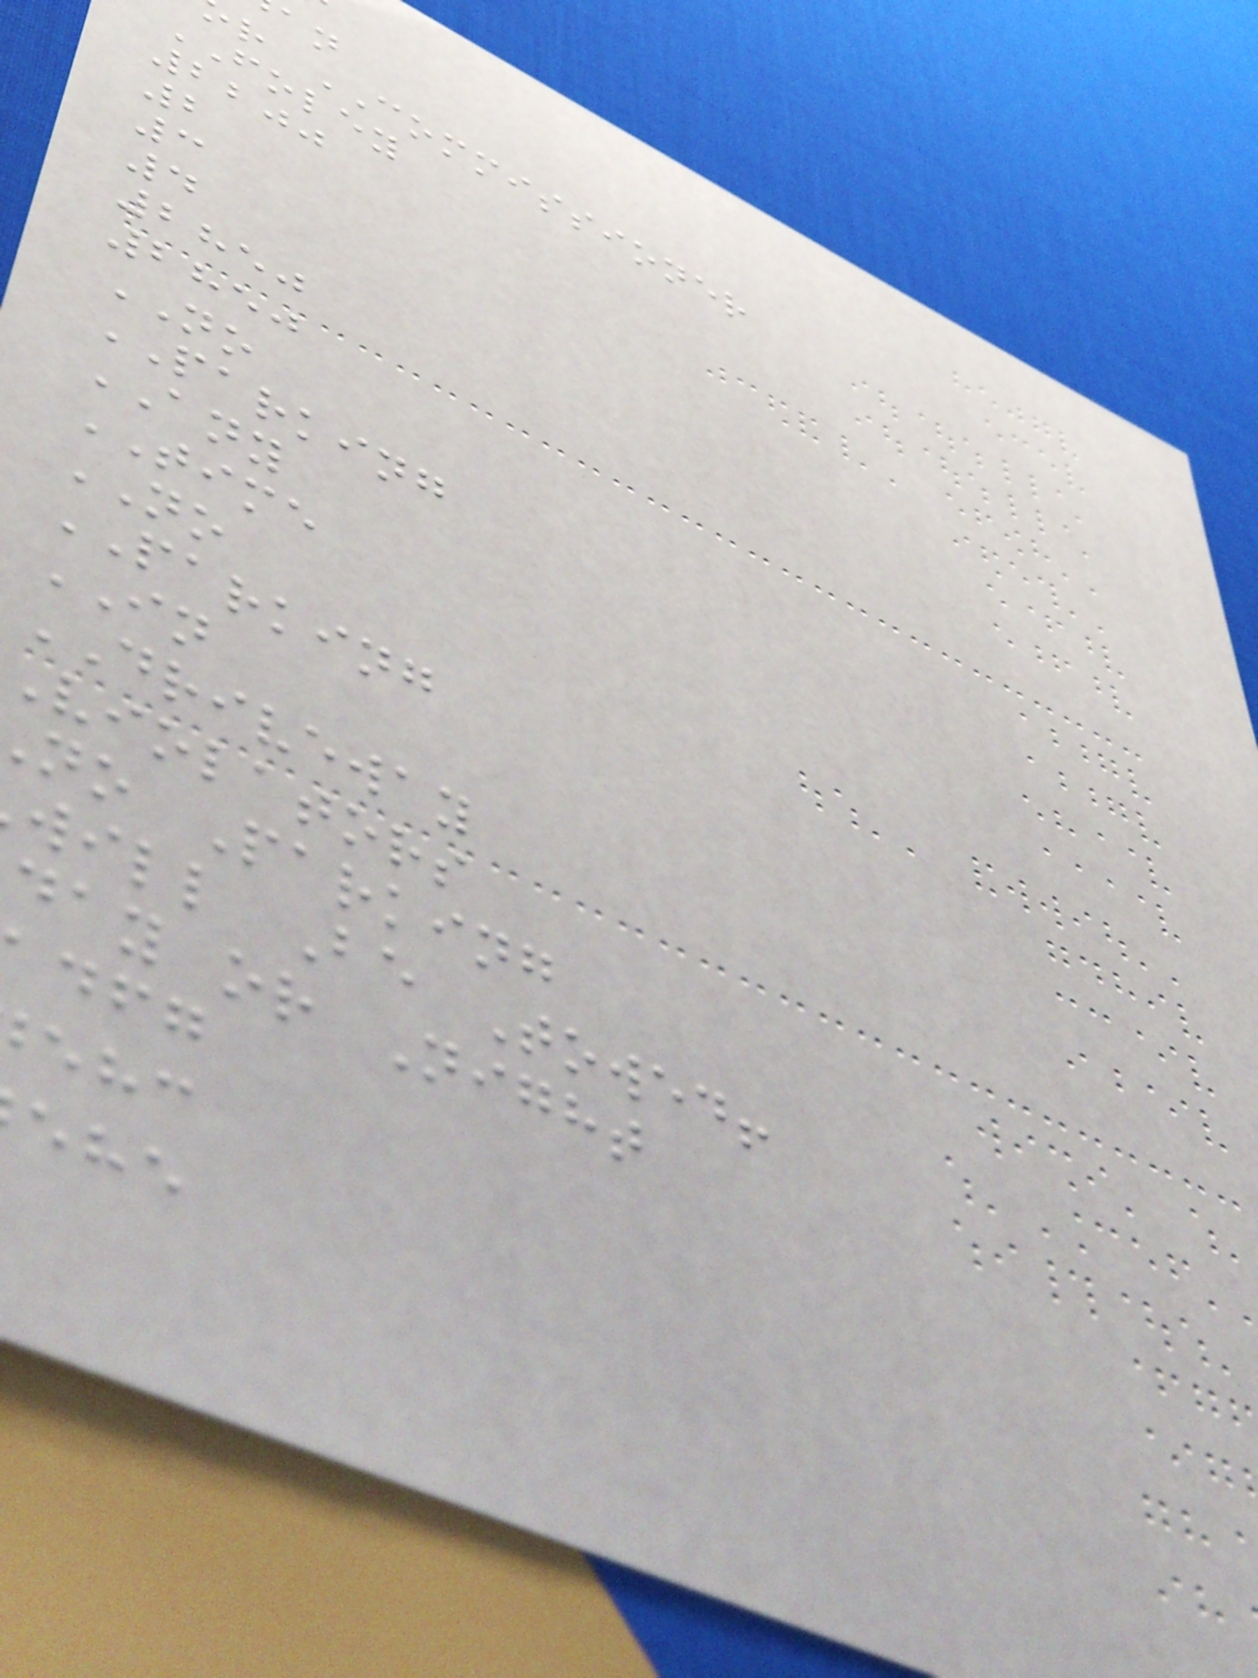r COMMISSIONER
FOLEY
2200
2
3
4
2850
2850
NO
PARKING
ANY
TIME
NO
PARKING
IN
DRIVEWAY
violators
no Parking
will Be Towed!
day or Night
